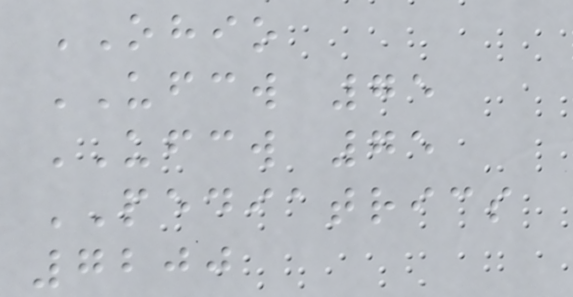OHIO
UFCW 75
UFCW 75
PEDIATRICS
7200
